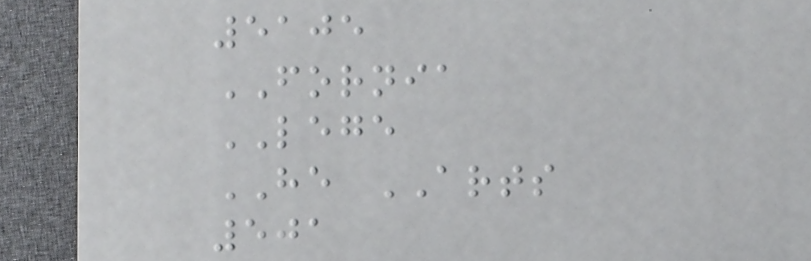5105
FORNIA
LEGE
HE ARTS
501
